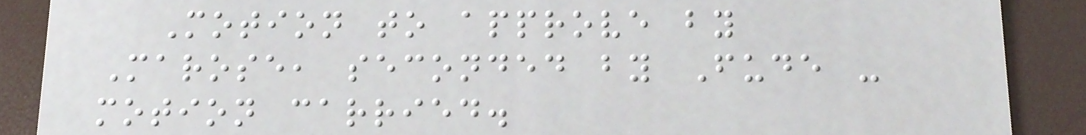Motion to approve by
Marose, seconded by Fude -
motion carried.
